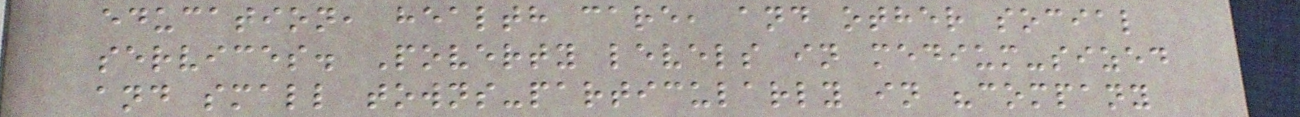education, health care, and other social
services. Poverty levels in medium-sized
and small towns-particularly in "company
